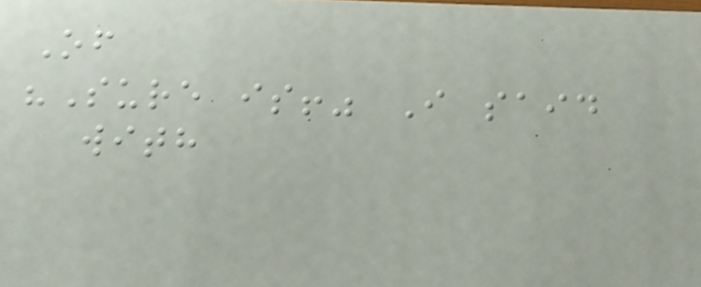Of
"Sure is!" I said
with
